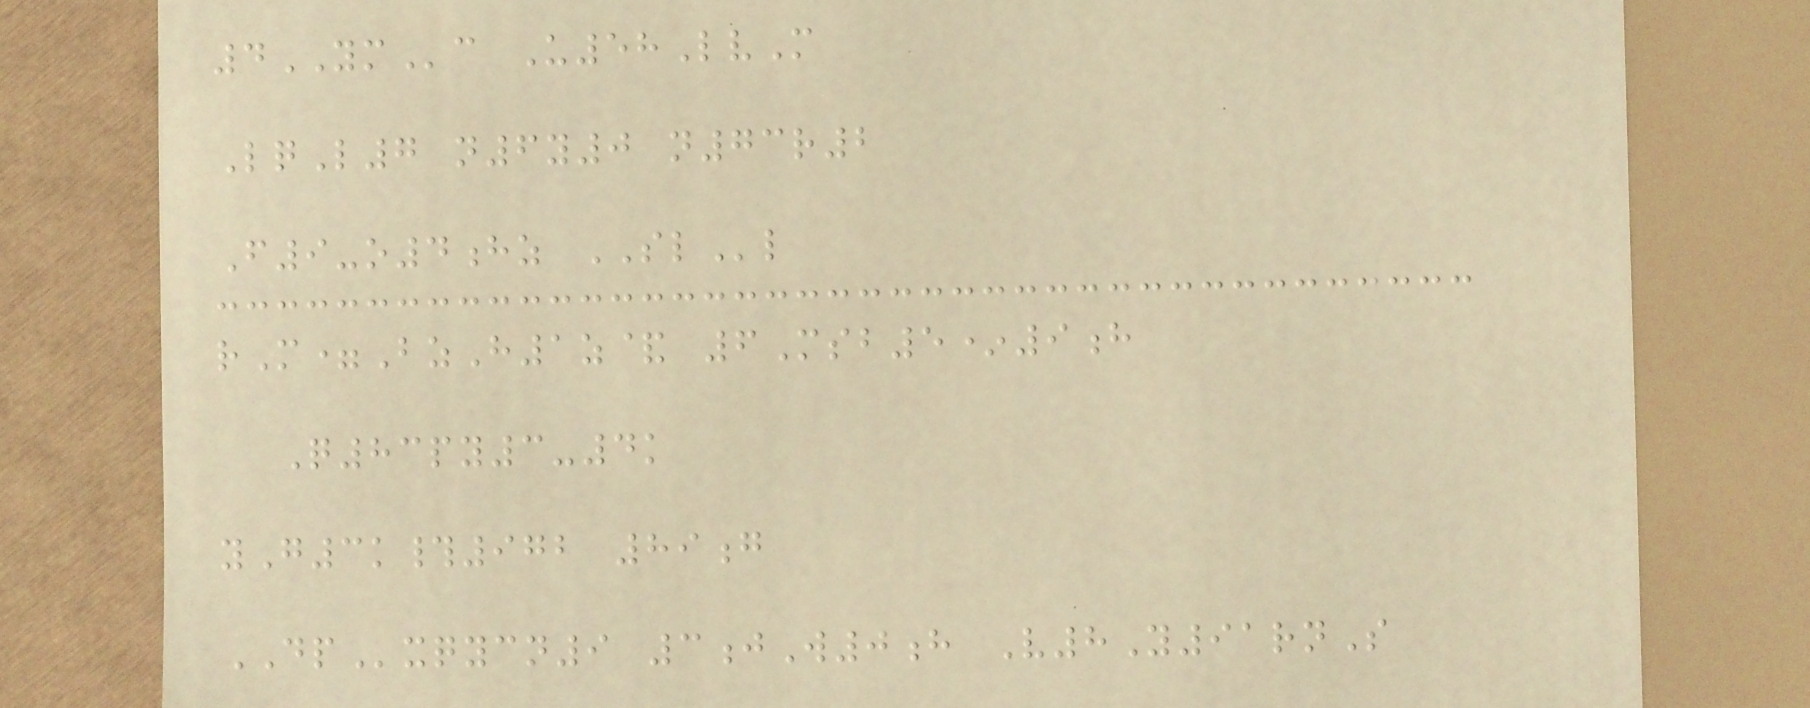4YMc U58LvM
LqL7 n6y0 n73r2
F9-o4hz SLl
rM=BzH1z& 6Msb5*9h
Q83py3-4k
yG3k#972 89g
DPxqycn9 3jW0h V8Y91rnS
